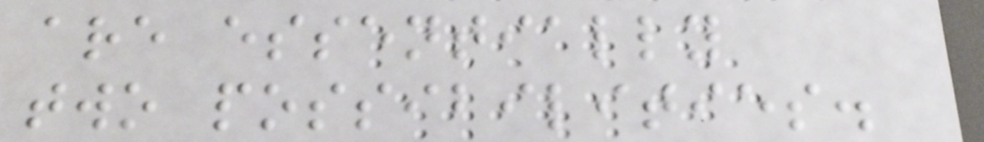are essentially
two possibilities.
